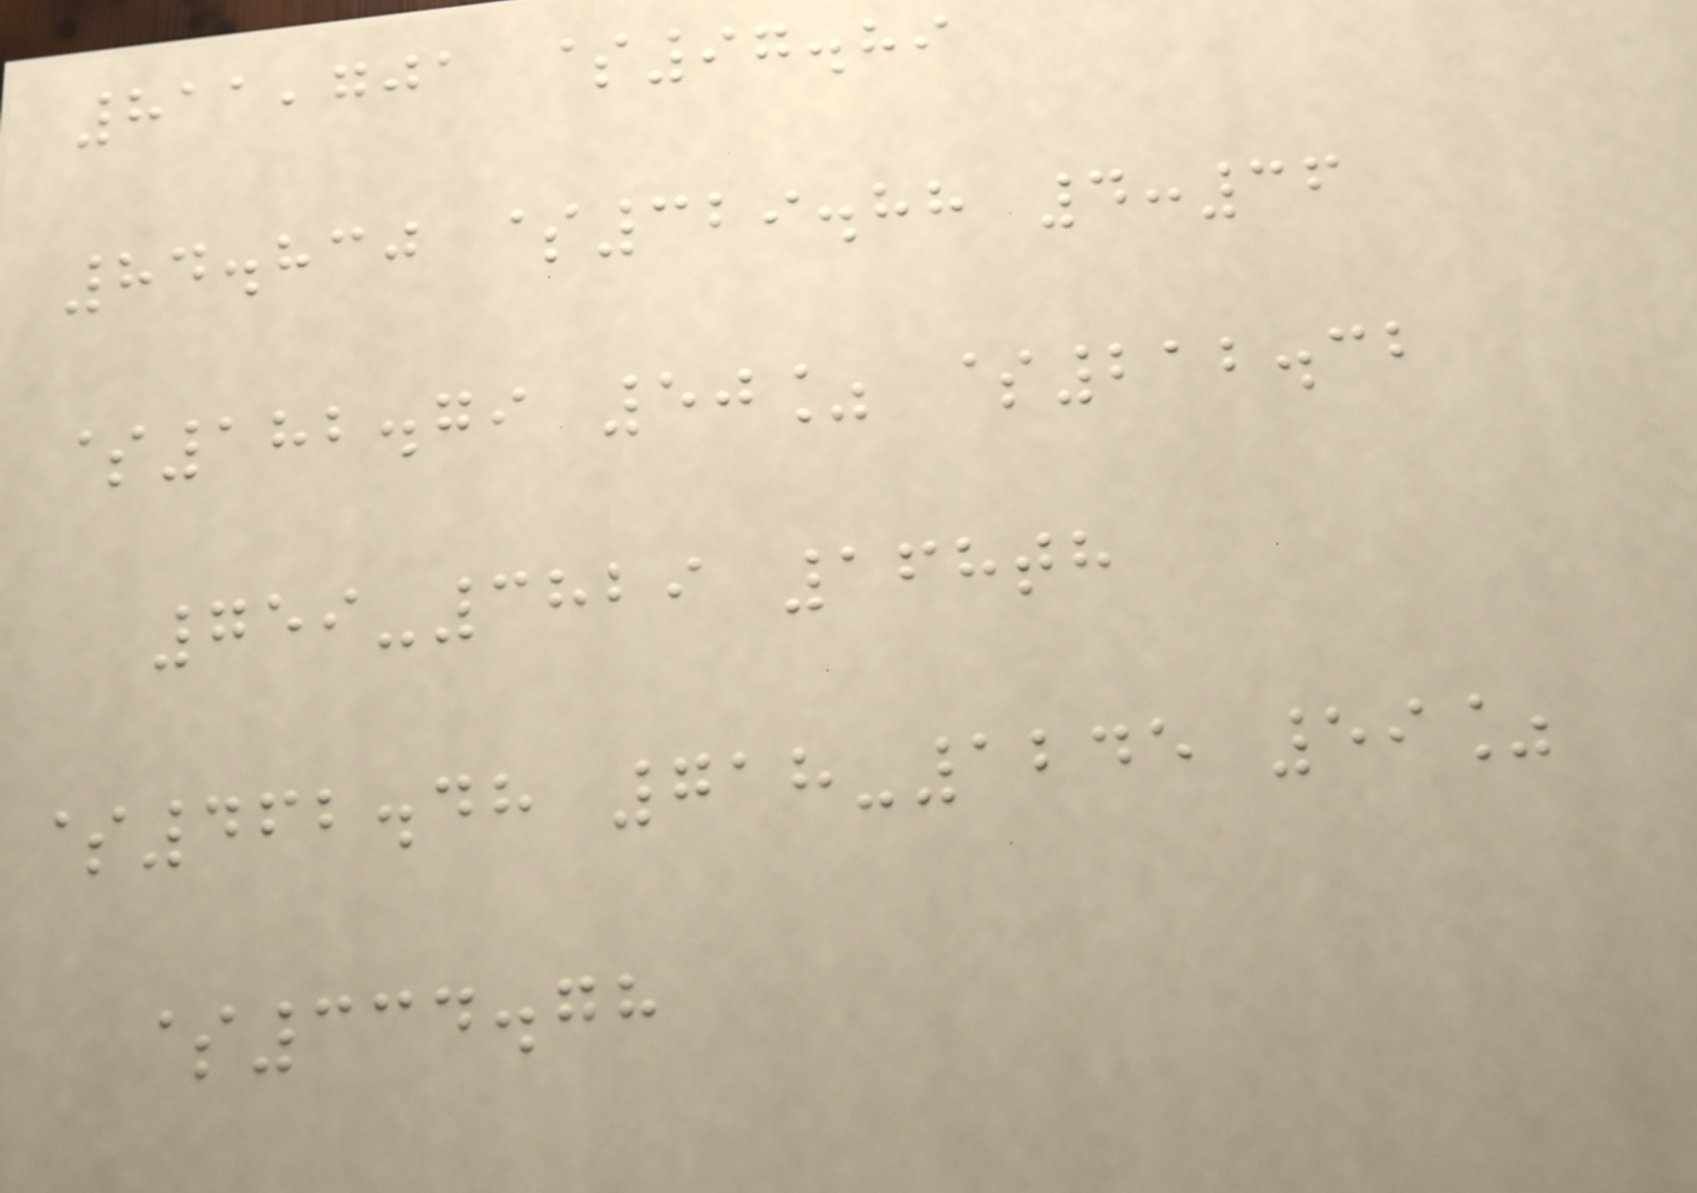811,701 $97.89
84.830 $329.88 4:36
$182.79 50% $212.32
759-3829 168th
$462.48 718-1245 59%
$334.78
